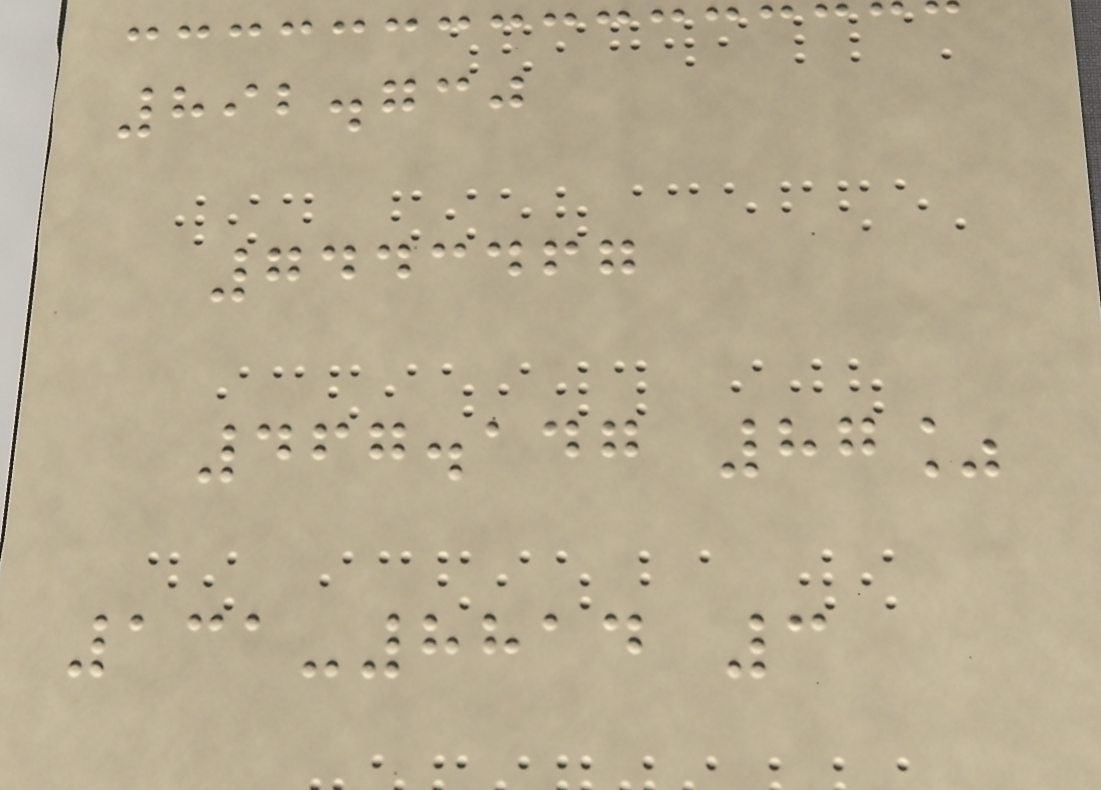892.730
7443467
467.147 87%
131-8814 3
